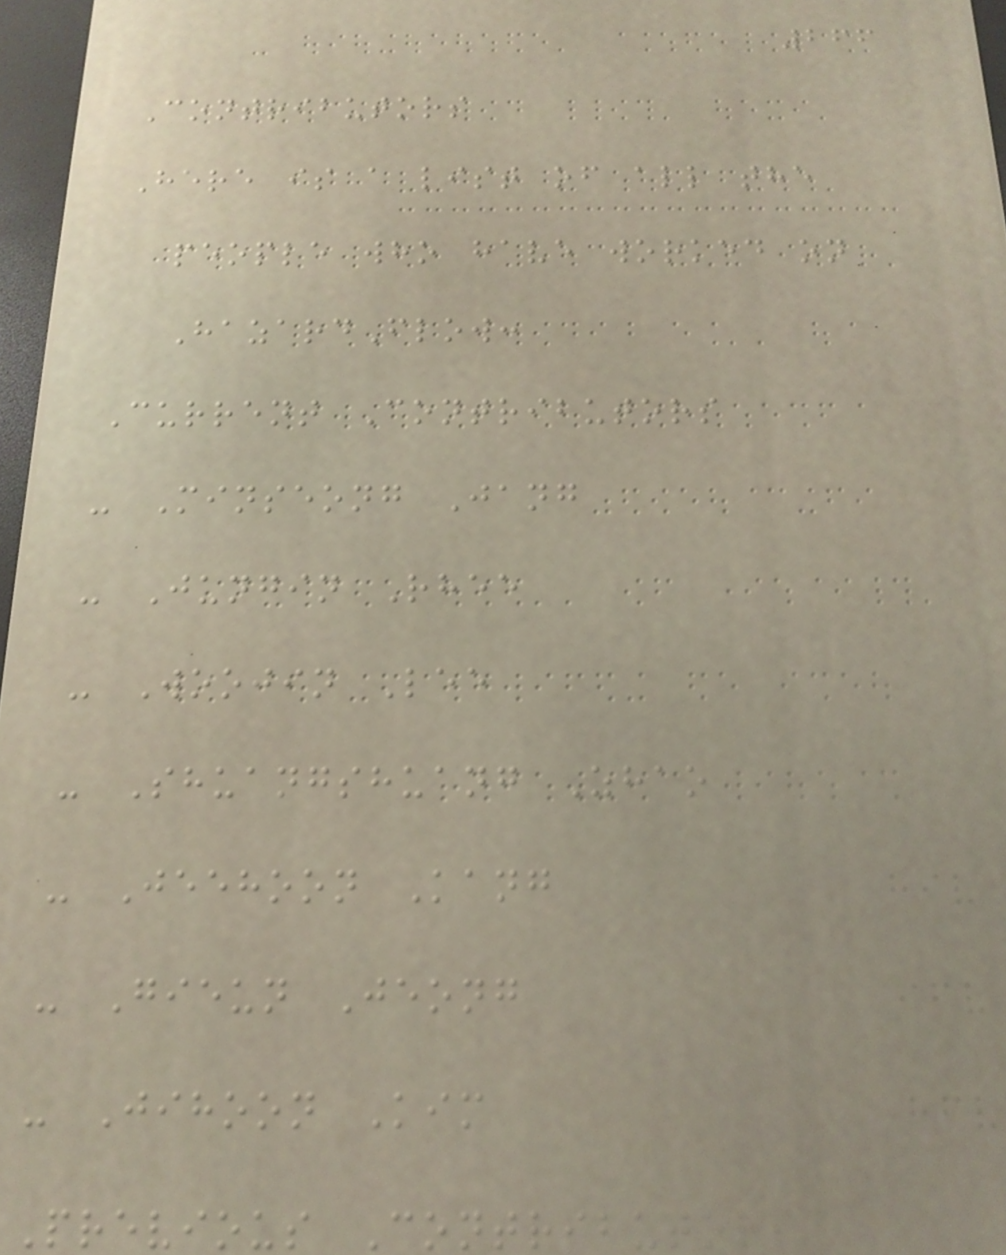266
Contributors
Here is a list of all the
people who have worked on
HazardFlow:
Current Contributors
- Minseong Jang
- Jungin Rhee
- Woojin Lee
- Shuangshuang Zhao
- Jeehoon Kang
- Gieun Jeong
- Jihoon Kim
Previous Contributors
